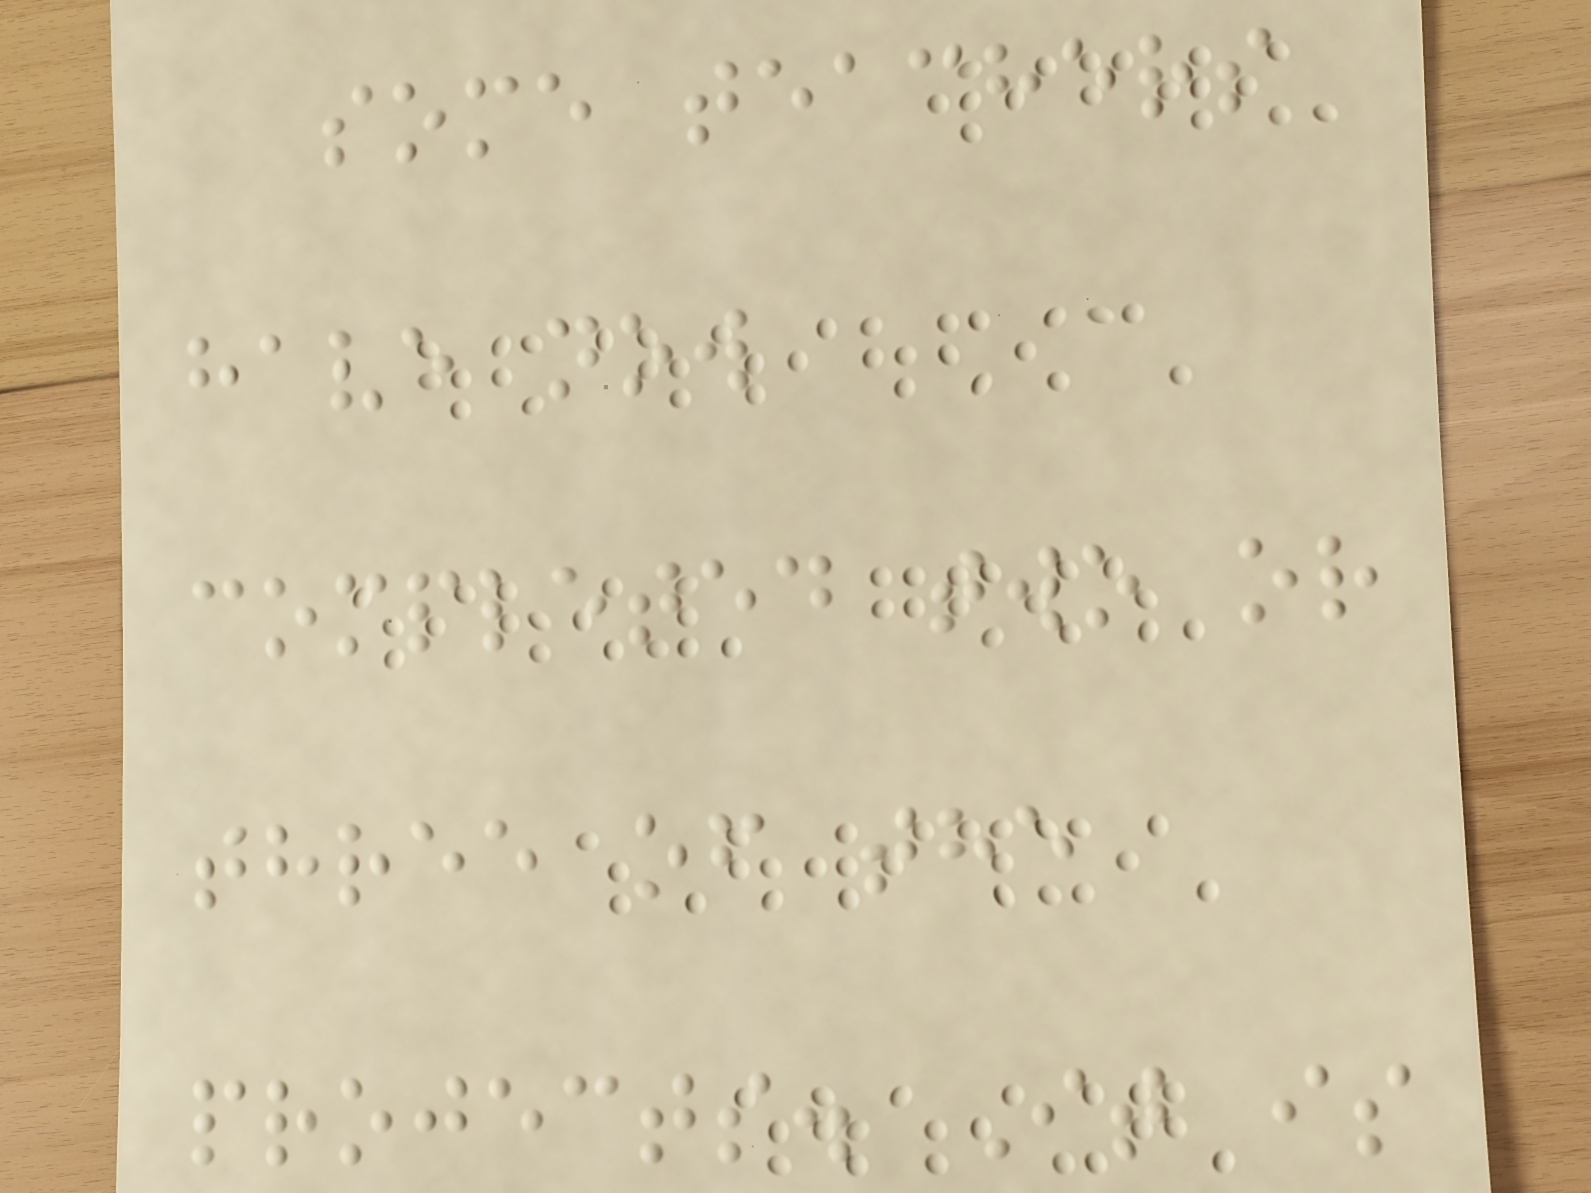some teachers
have now
completed two or
three of the
projects. It is
